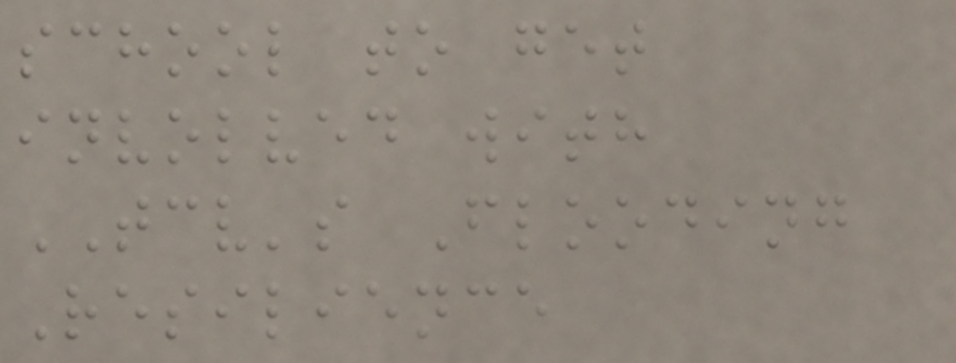school to get
involved with
TCV's Flooding
Resilience
